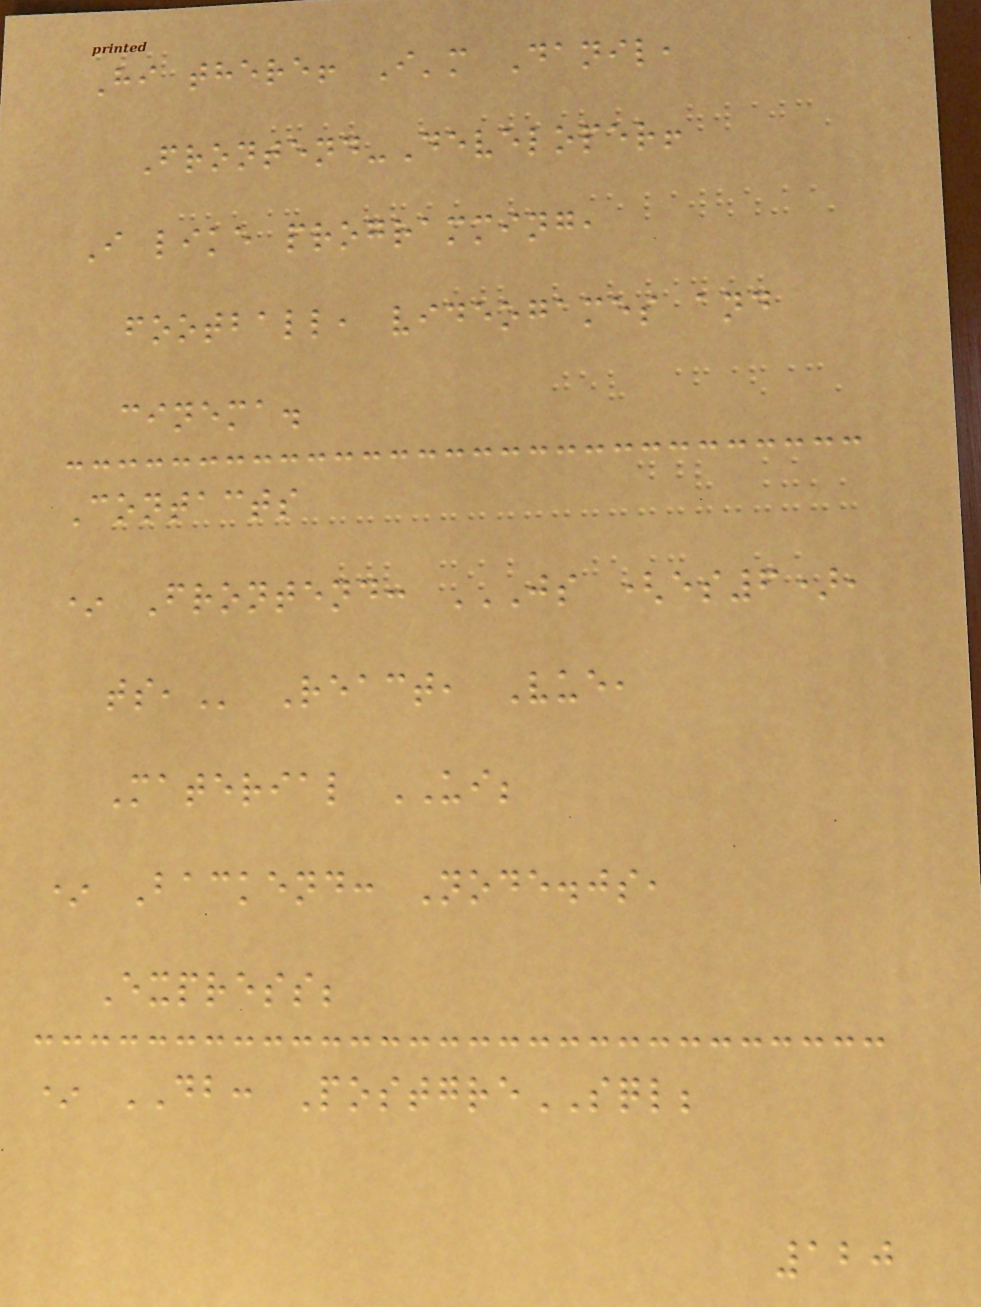Hi there! I'm Danil,
Frontend-Developer!
I like programming,
football, videogames and
cinema.
Contacts
* Frontend: JS (ES6),
TS, React, Vue,
Material UI;
* Backend: Node.js,
Express;
* DB: PostgreSQL;
120
